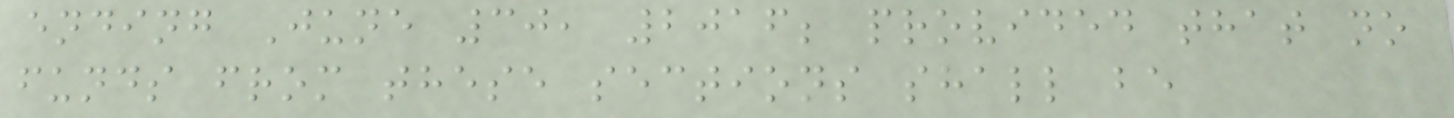ending June 30, 2016; provided that no
funds from these sections shall be
